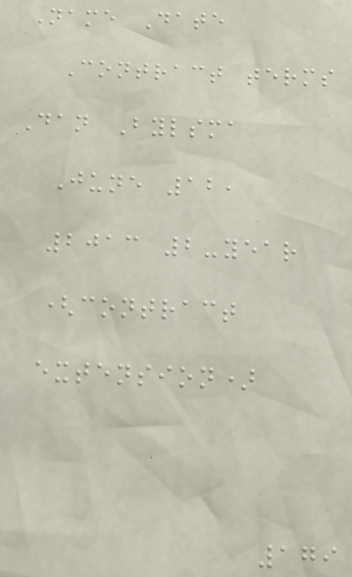Name Date
Contract terms
Dan Bylsma
June 12,
2013 2-year
(contract
extension)
179
